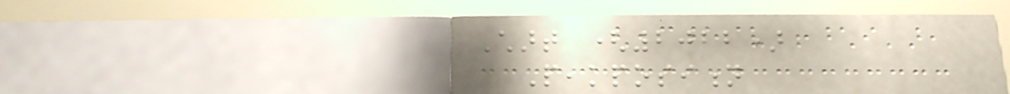Chart (2022)
Peakposition
